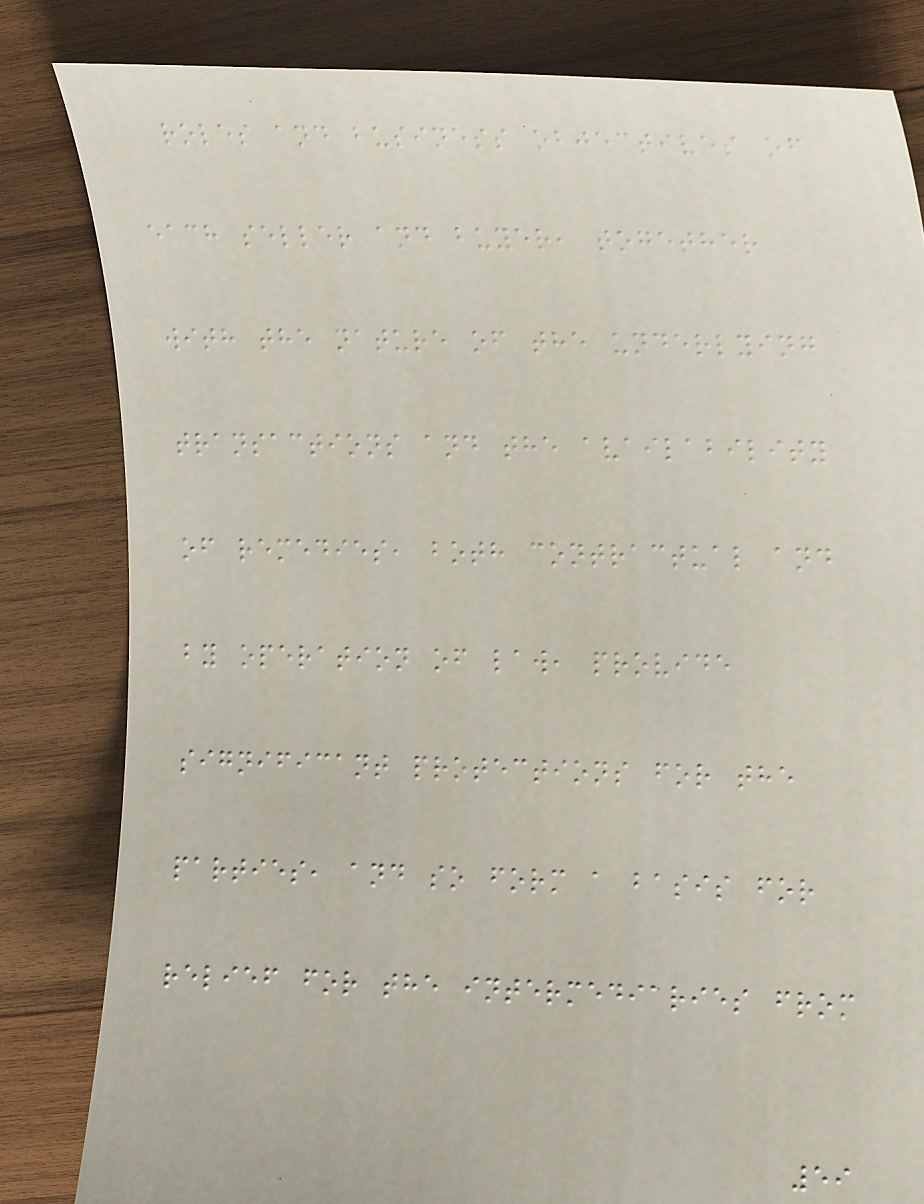roles and business objectives of
each seller and buyer, together
with the nature of the underlying
transactions and the availability
of remedies, both contractual and
by operation of law, provide
significant protections for the
parties, and so form a basis for
relief for the intermediaries from
59
